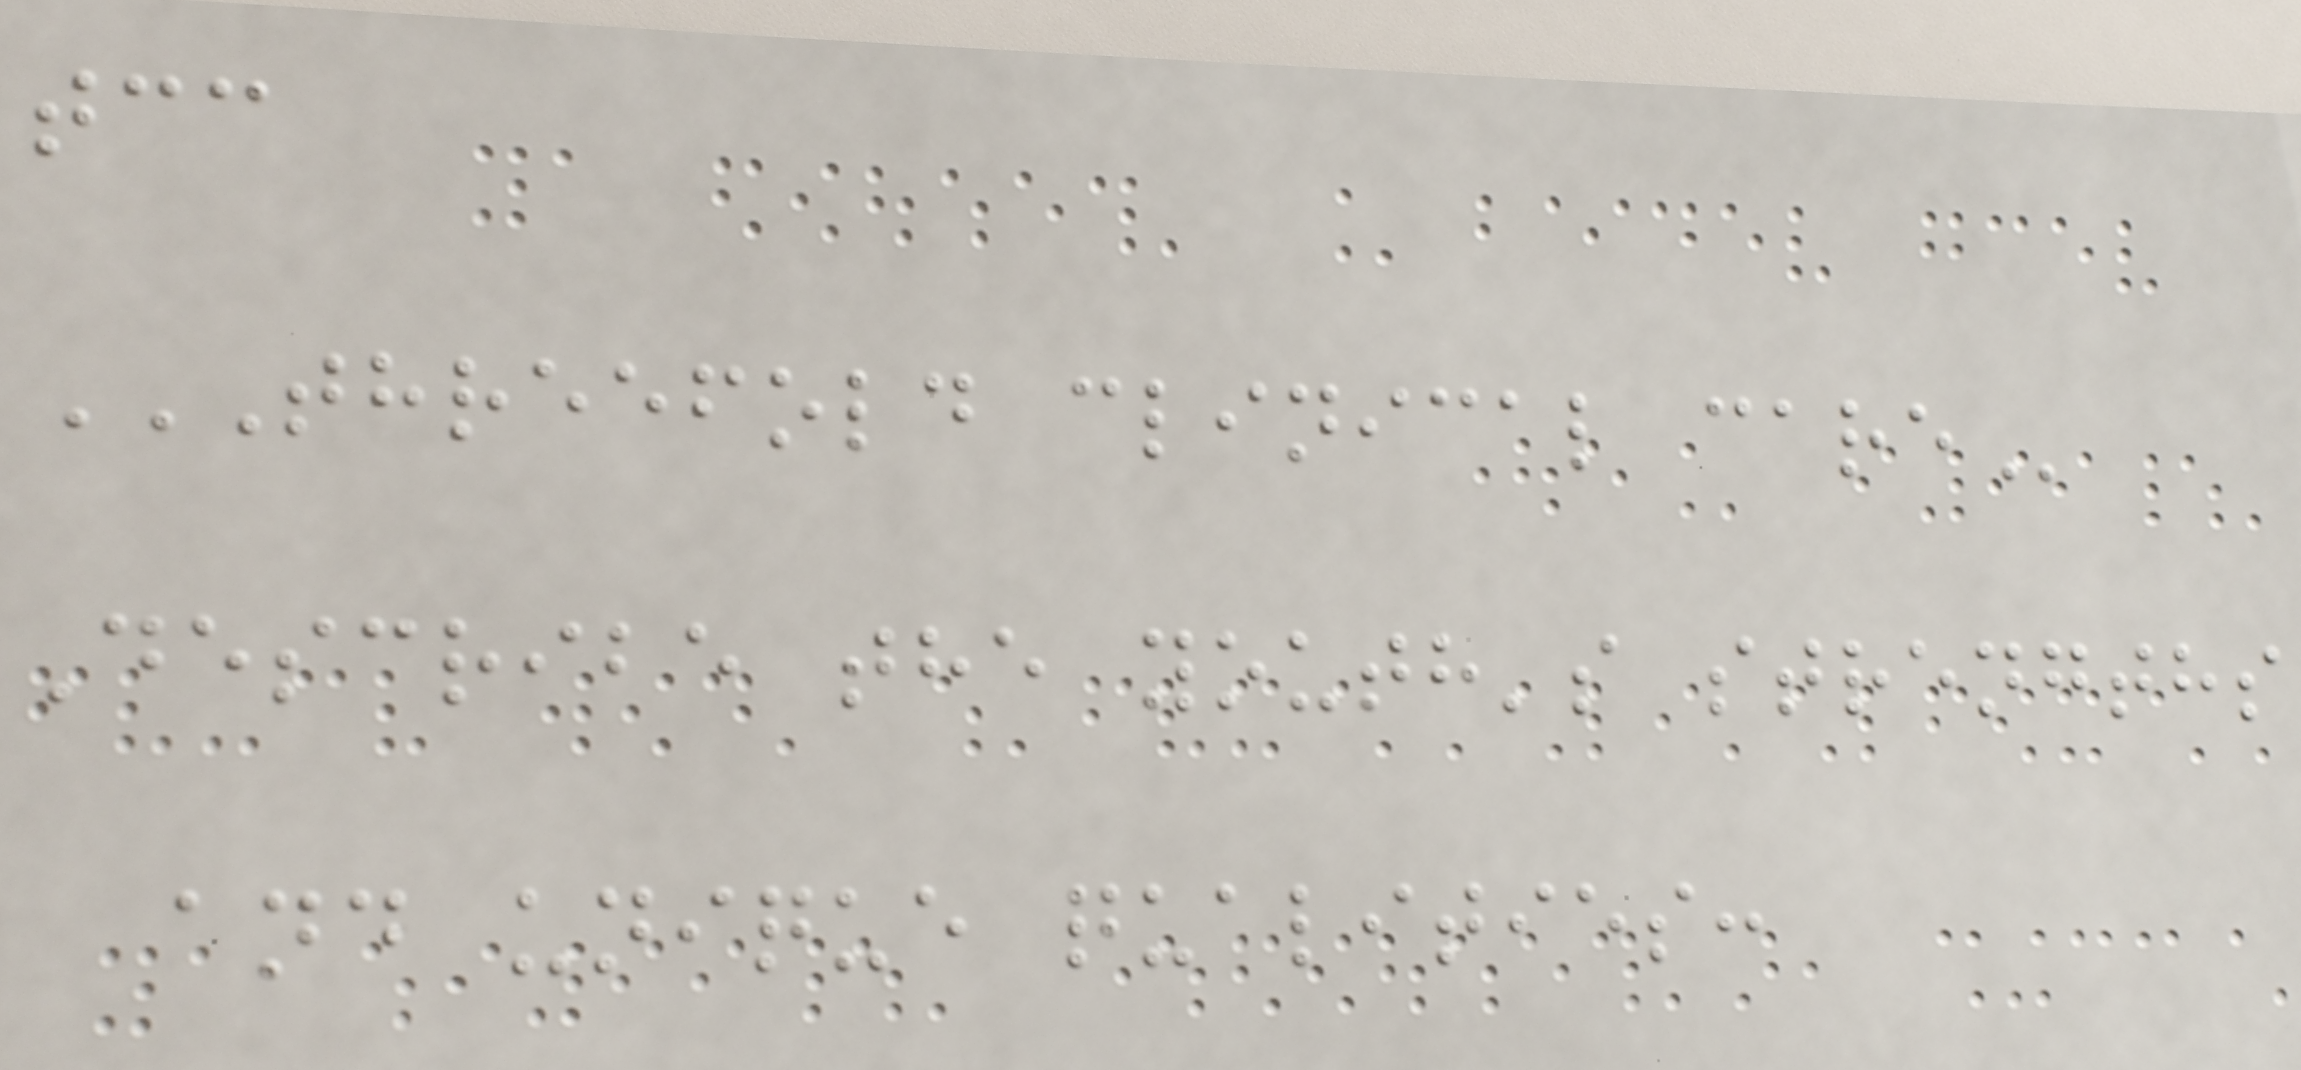tcc
THREEFOLD CLINICAL CARE
Describe the youth's strengths
and unique qualities:
